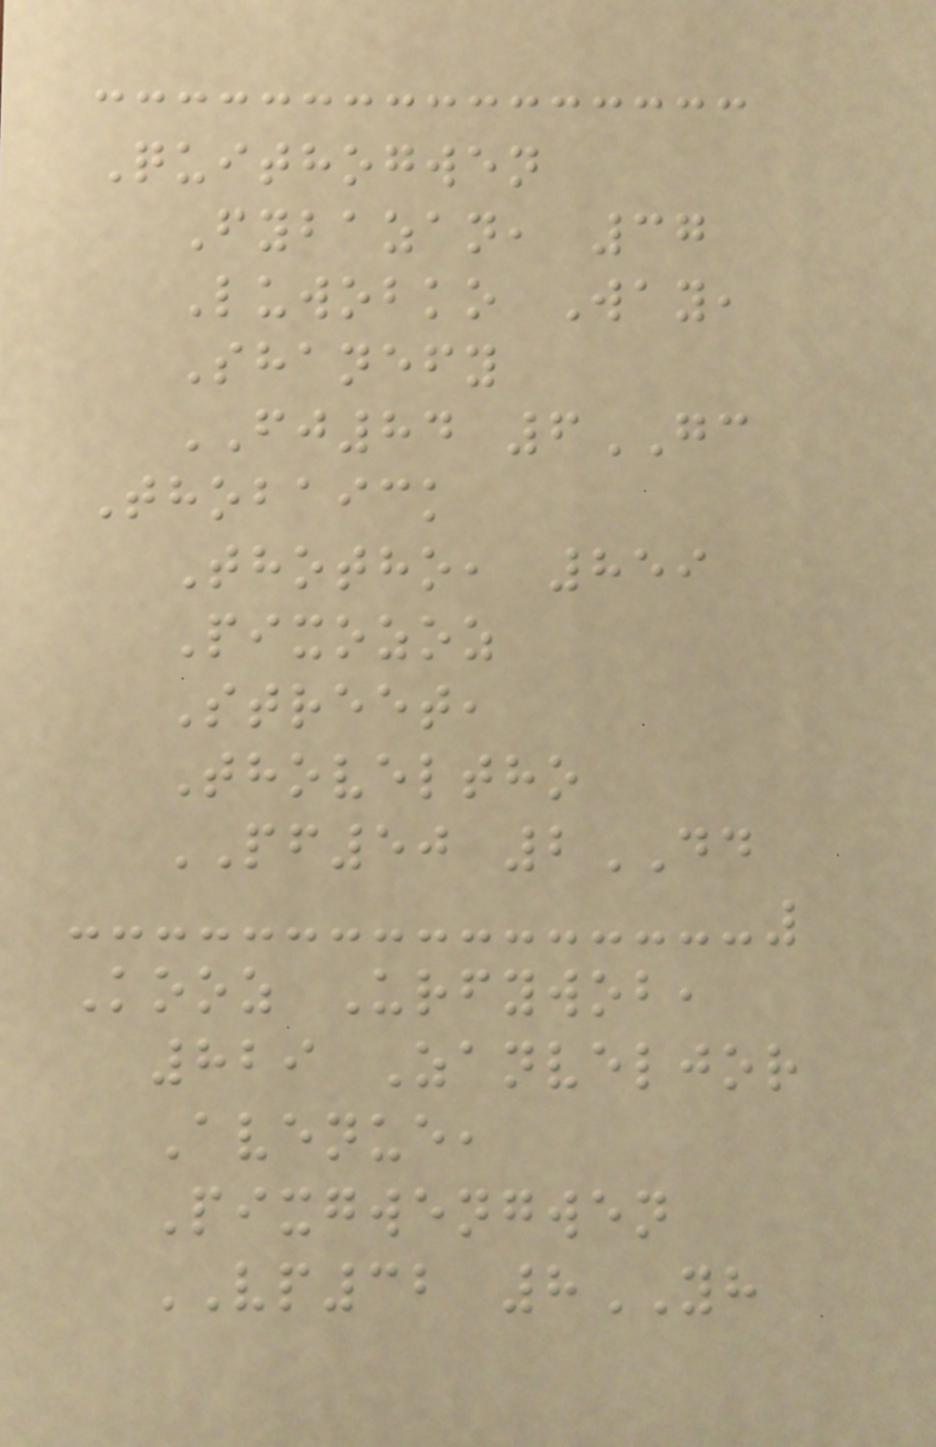Quithogwen
Fybazan, 37
Luwobko Way,
Shanefy
FJ84 6GC
Thobaick
Thotho, 859
Pixozoz
Street,
Thoveltho
PF50 2DD
Kooz Urfywob,
829 Zanveljor
Avenue,
Pixgwengwen
VP32 8YH
